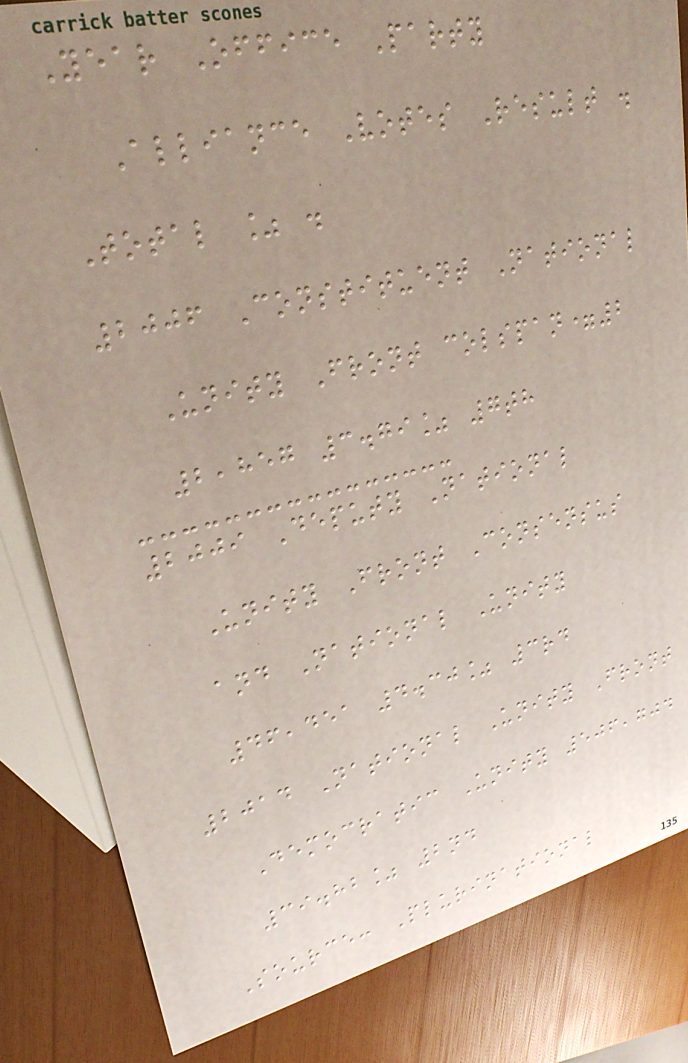Year Office Party
Alliance Votes Result .
Total % .
2006 Constituent National
Unity Front colspan=2
2,857 3.79% 7th
2009 Deputy National
Unity Front Consensus
and National Unity
46,451 4.30% 3rd
2014 National Unity Front
Democratic Unity 506,704
39.82% 2nd
Source: Plurinational
